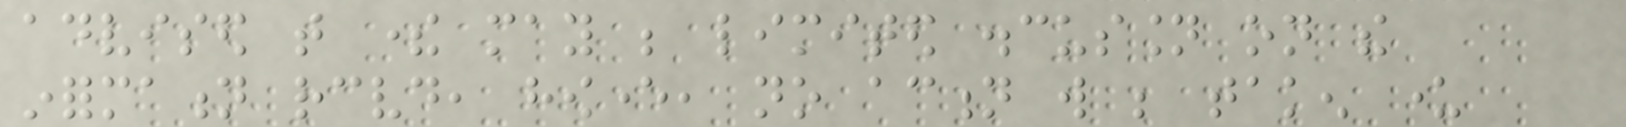advised that there may be limited discussion on the
information received, however, no action will be taken under
